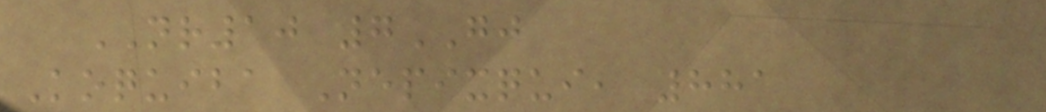NR10 7GJ
Koquiba Nepixqui, 881
